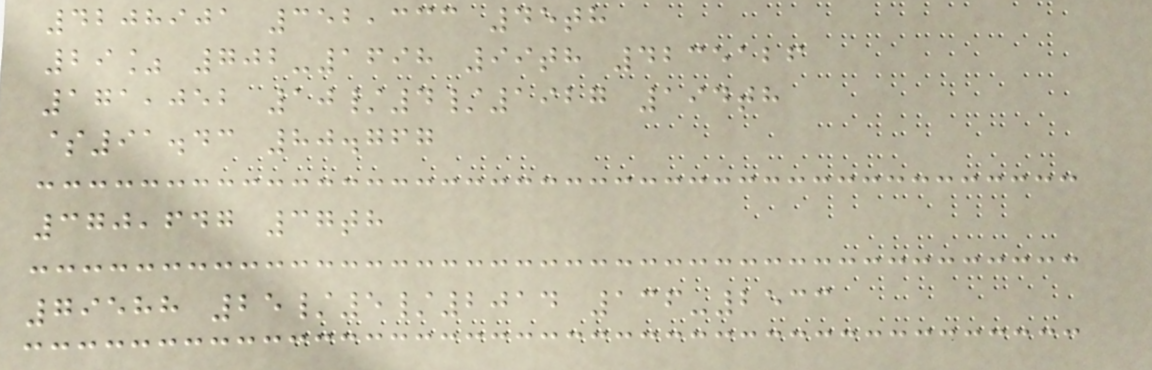4208901 352,333 45th
29% 702-1698 99th 4235126
171,052 10/4/1927 194th
$91.43 80.767
370,647 37th
79588 25/5/2014 136-2533
